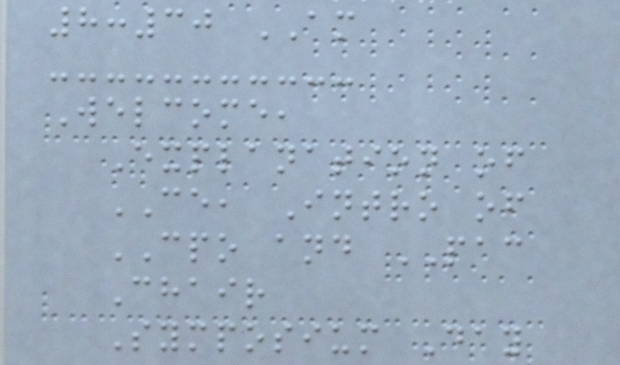8:30 AM
Welcome,
Explanation of
CE, Intro of
CPO and PAC
Chair
Symposium Day
